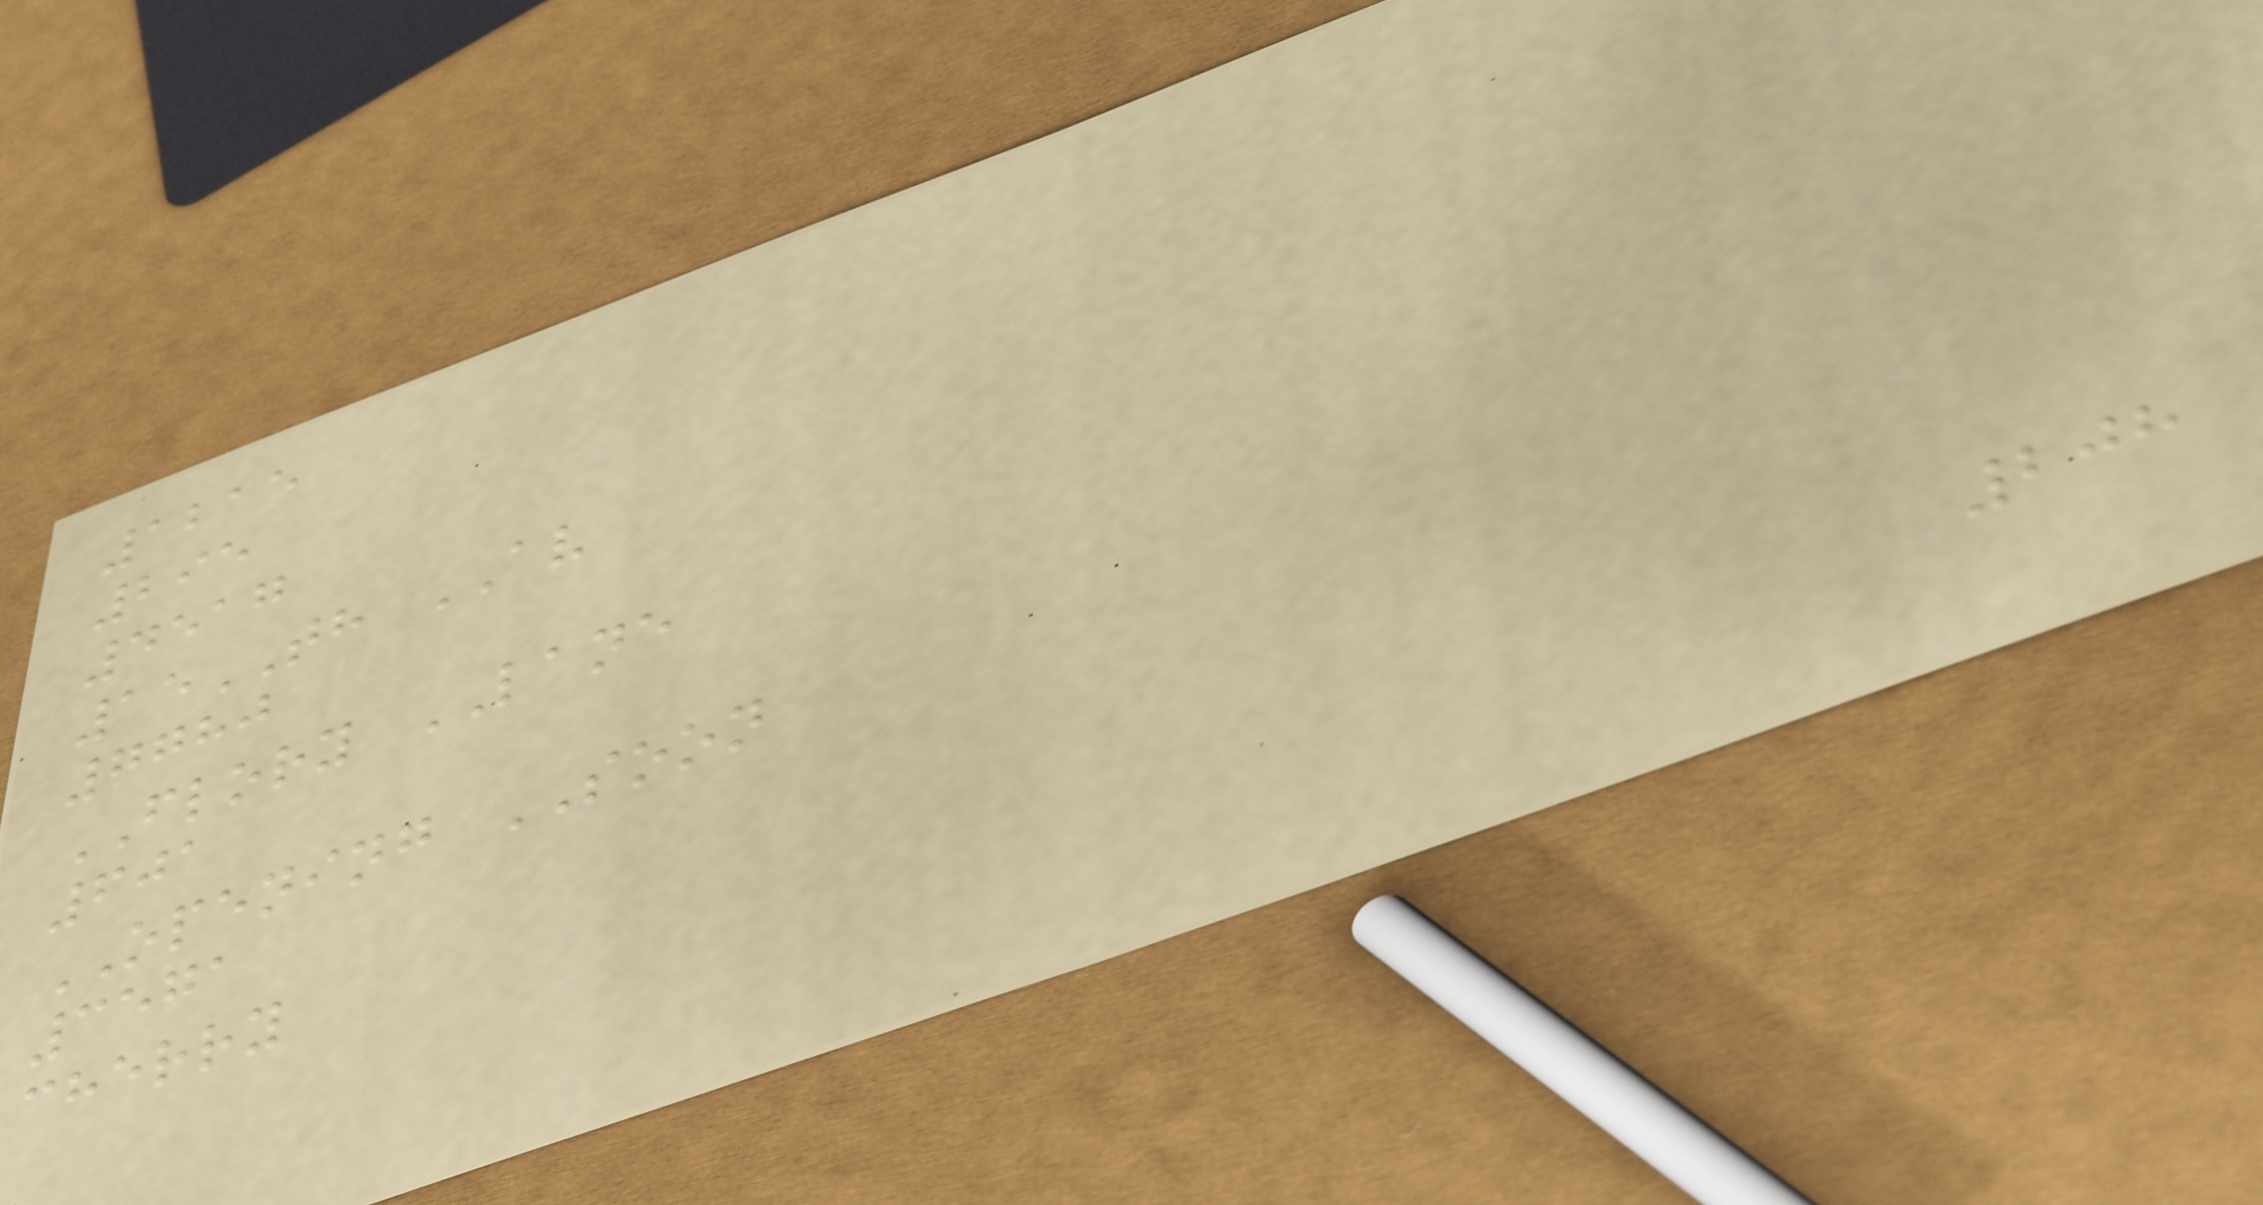1215
295
4517
15TH AV
7780
FLORY LANE
601
OPENING SOON
3571
cherry
208
